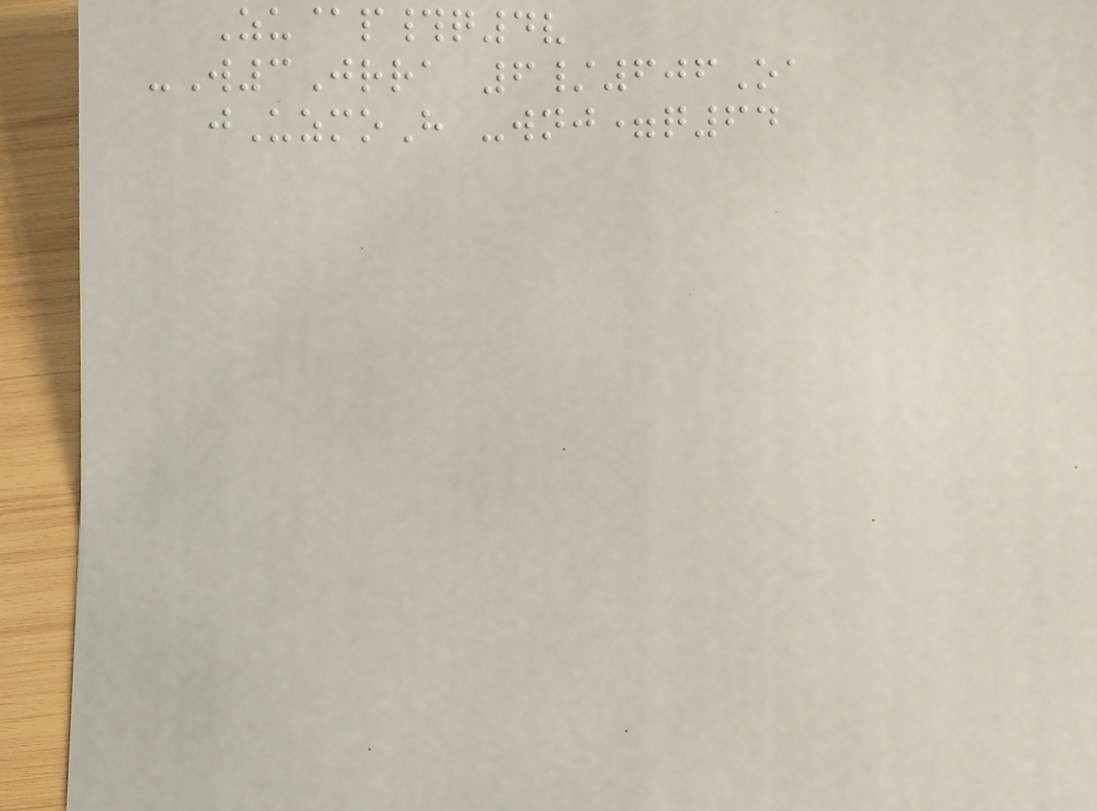Zu@p#q4v
-W3Jrra 6/606Oa
jUzmoH -wnj=q64
